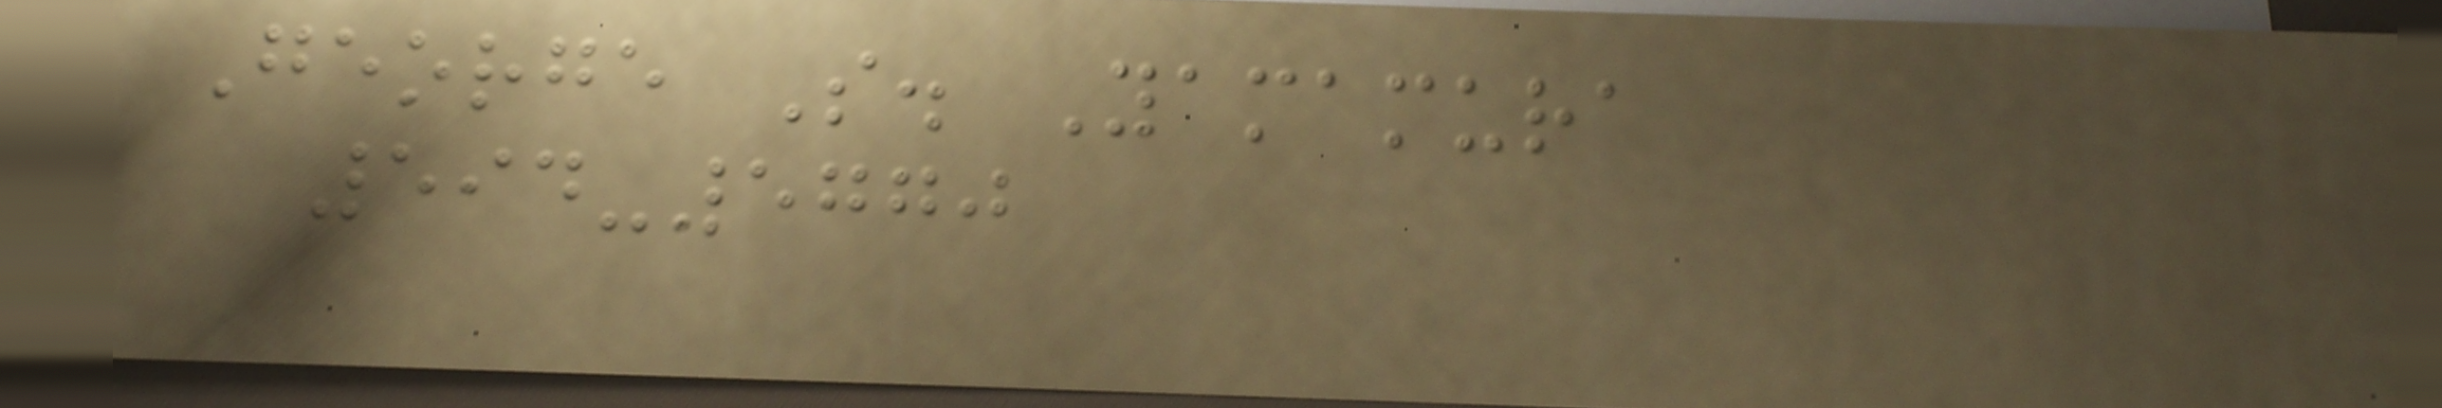George S. Yamamura
594-5770
